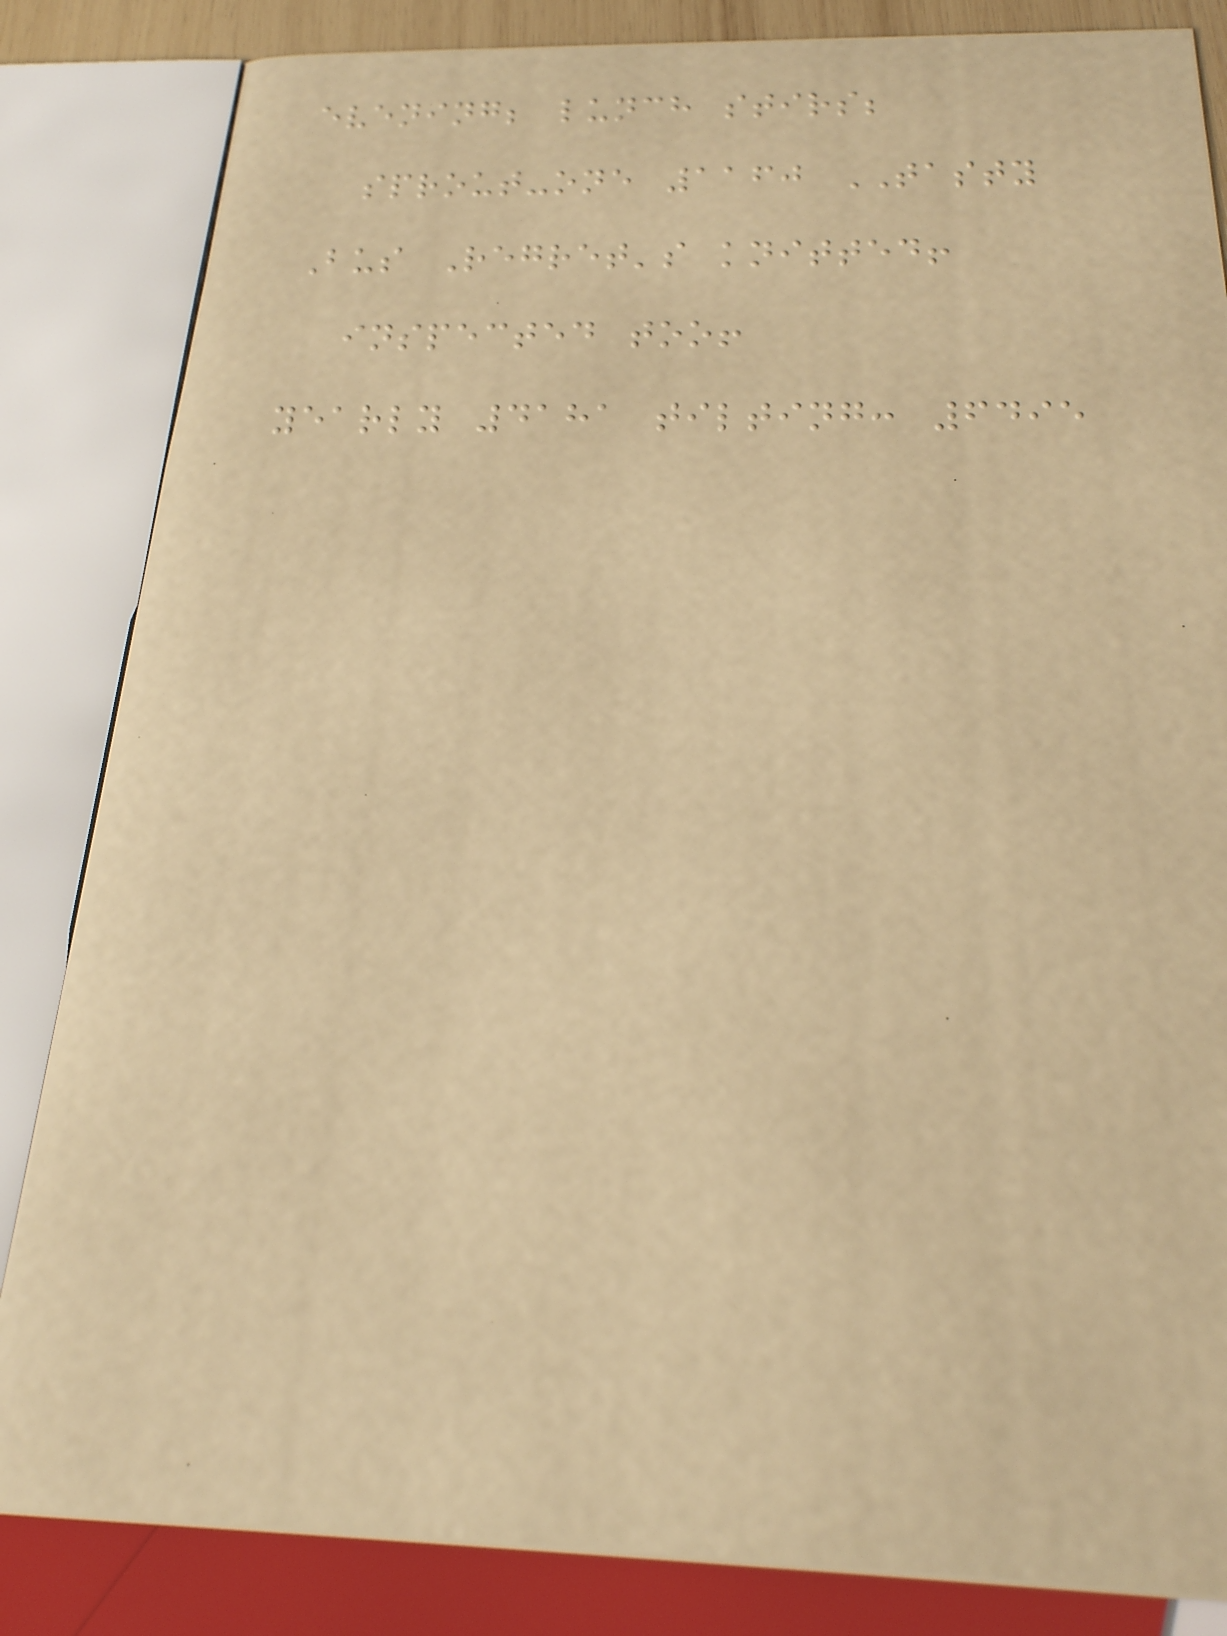evening; lunch stirs;
sprout-one 1160 TASTY
Bus Regret's knitted!
inspected too!
yearly 4181 tilting: 6495
